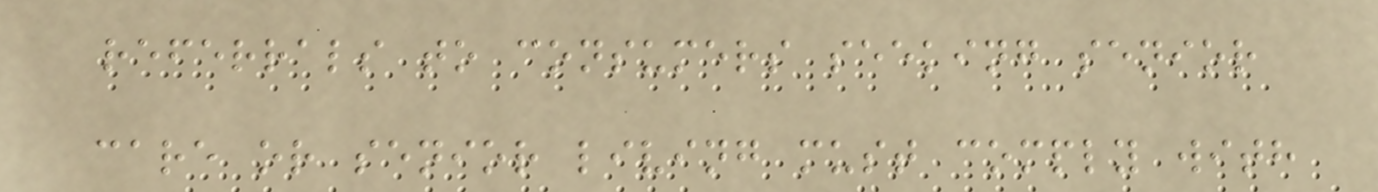referrals to consumers seeking senior
care or senior living must comply with
